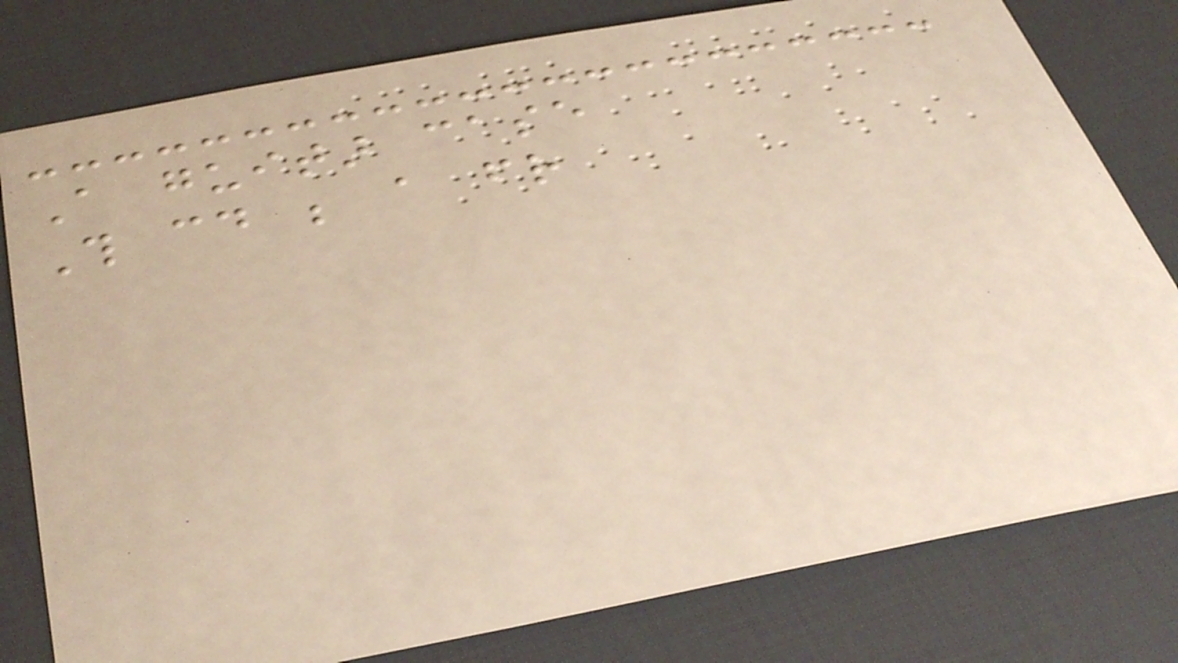A guitar case
This could be a friend
